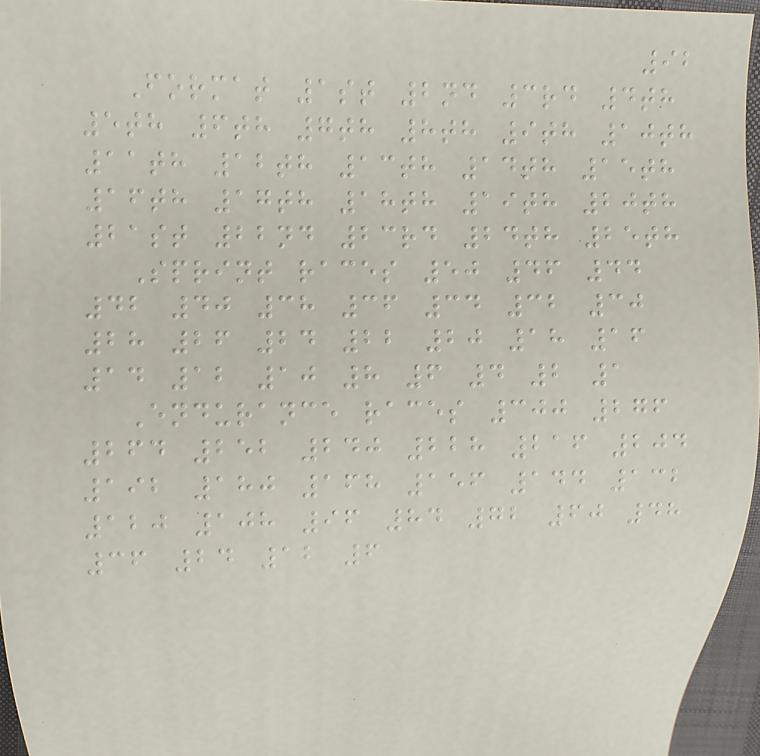92
Format 1st 2nd 3rd 4th
5th 6th 7th 8th 9th 10th
11th 12th 13th 14th 15th
16th 17th 18th 19th 20th
21st 22nd 23rd 24th 25th
Sprint races 50 46 44
42 40 38 36 34 32 30
28 26 24 22 20 18 16
14 12 10 8 6 4 2 1
Endurance races 300 276
264 252 240 228 216 204
192 180 168 156 144 132
120 108 96 84 72 60 48
36 24 12 6
